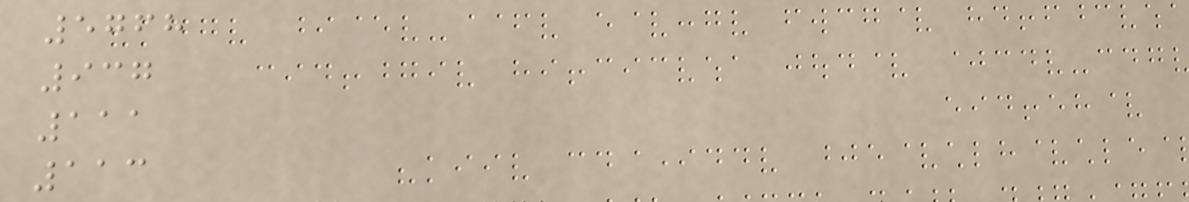5768
937
111
113
